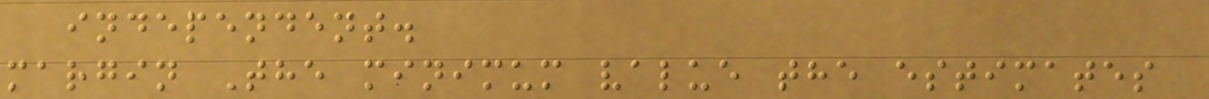independent.
margin The minimum value the estimates
